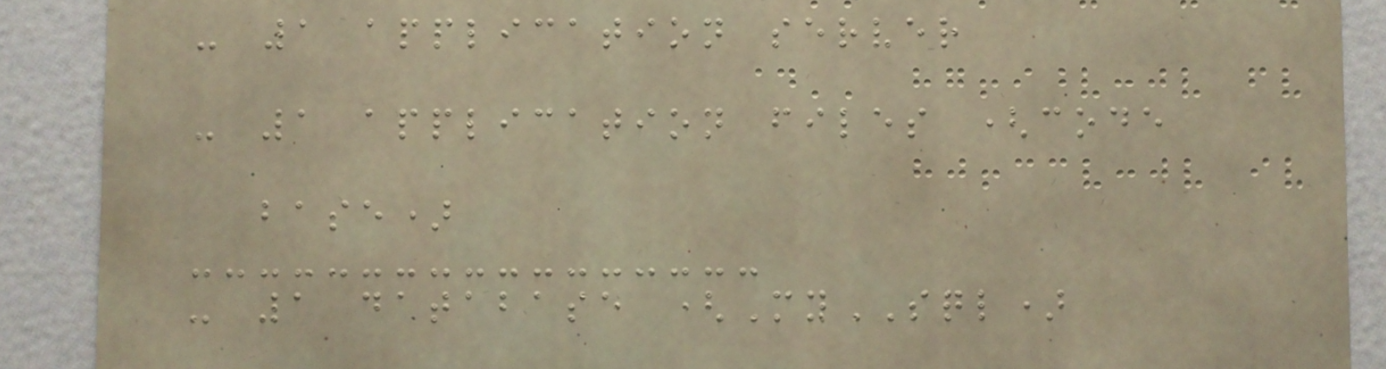- 1 application server
- 1 application files (code
base)
- 1 database (MySQL)
